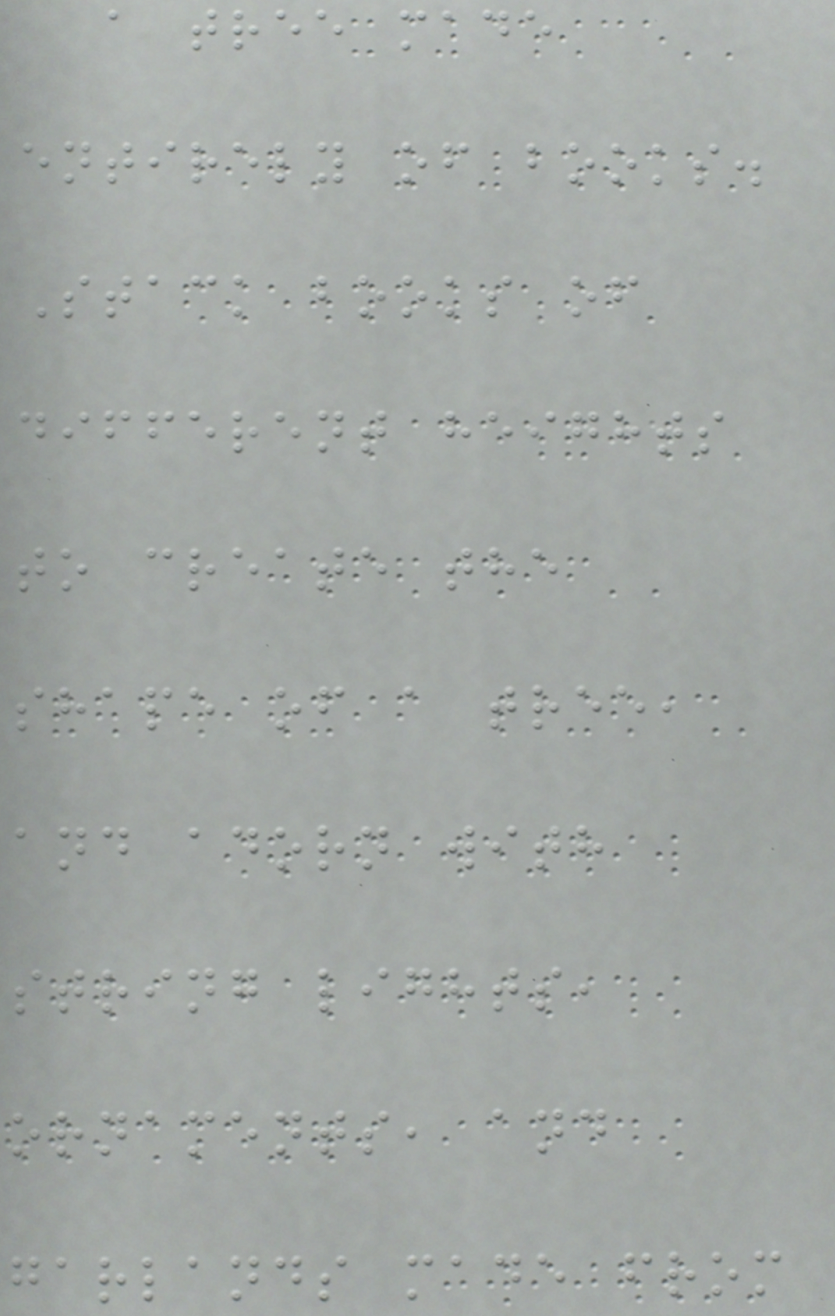a tree made
entirely of books.
Stack books of
different heights
to create the
shape of a tree,
and adorn with
string lights,
ornaments, and
garlands made from
